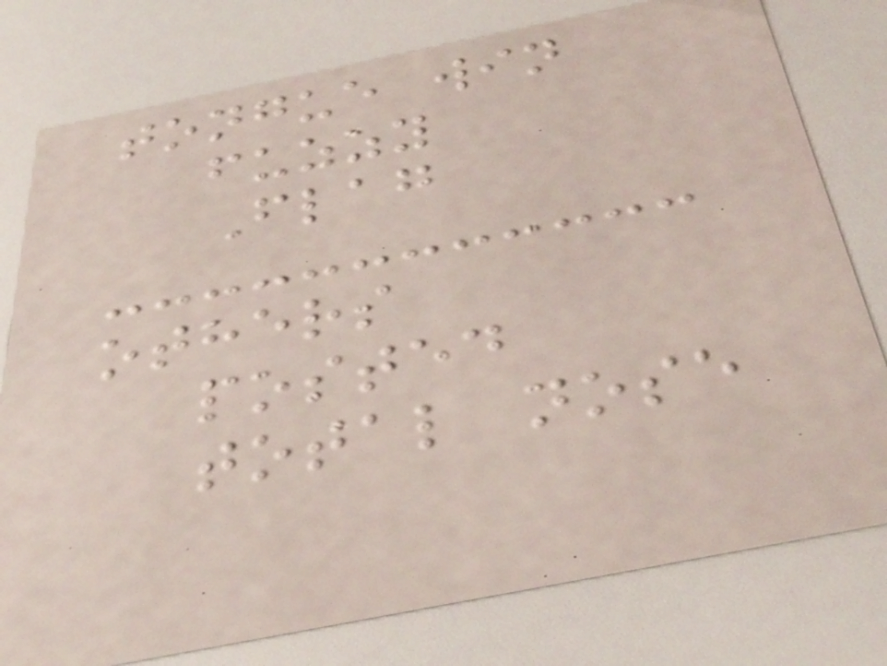tongue win
fuzzy
Flag
others
posted
total nose
